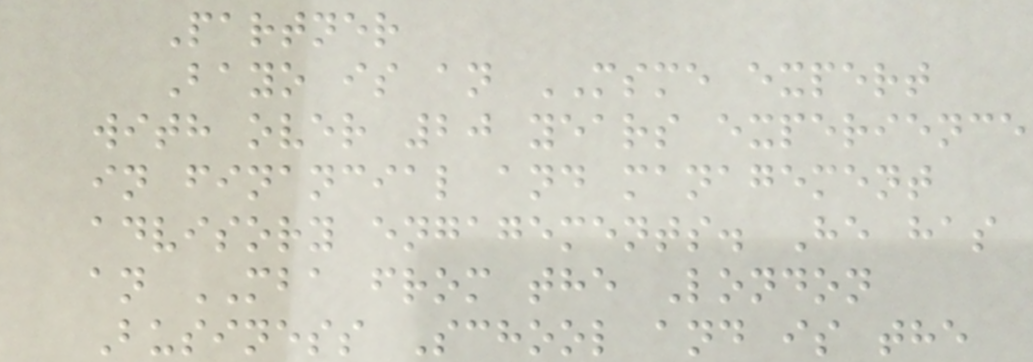Partner
Bayo is an MSME expert
with over 20 years experience
in financial and management
advisory engagements. He has
an MBA from the London
Business School and is the
